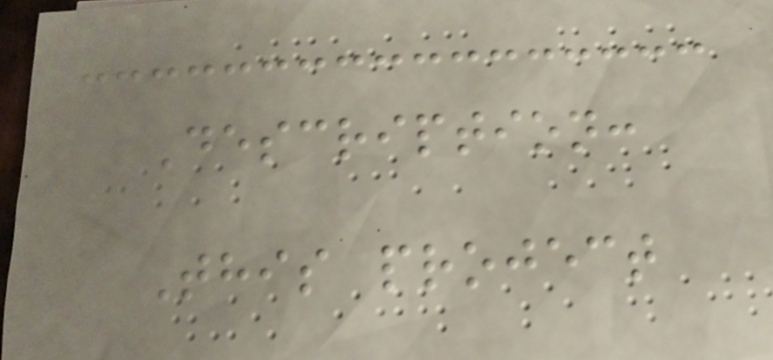Description:
This project
